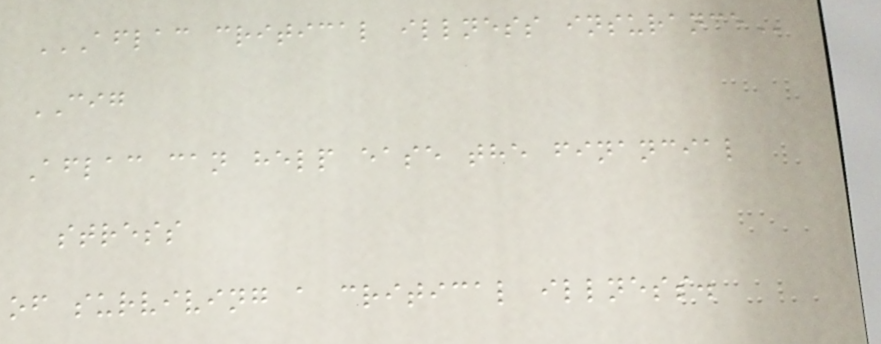AFLAC CRITICAL ILLNESS INSURANCE
CIG
Aflac can help ease the financial
stress
of surviving a critical illness.
